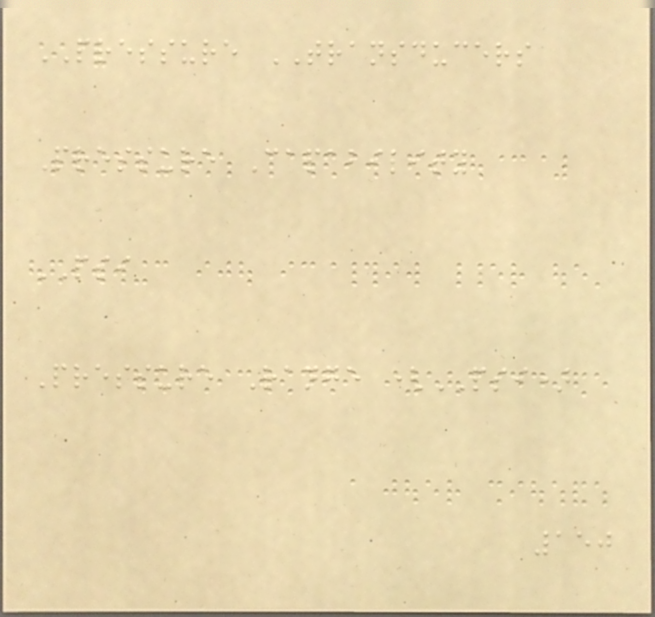PRESSURE TRANSDUCERS
Pressure Capability
PSI
Pressure Range (PSI)
150
